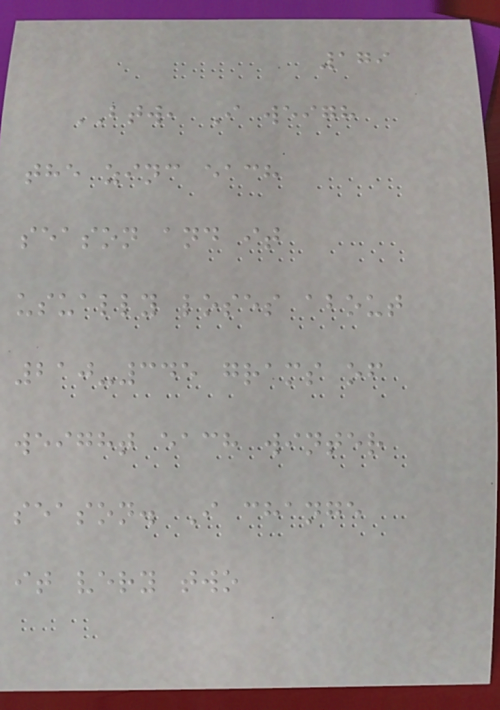179
BTW, I weigh
the zinc each
season and it
usually loses about
210-345 grams of
weight each winter
season. I change
it very two
